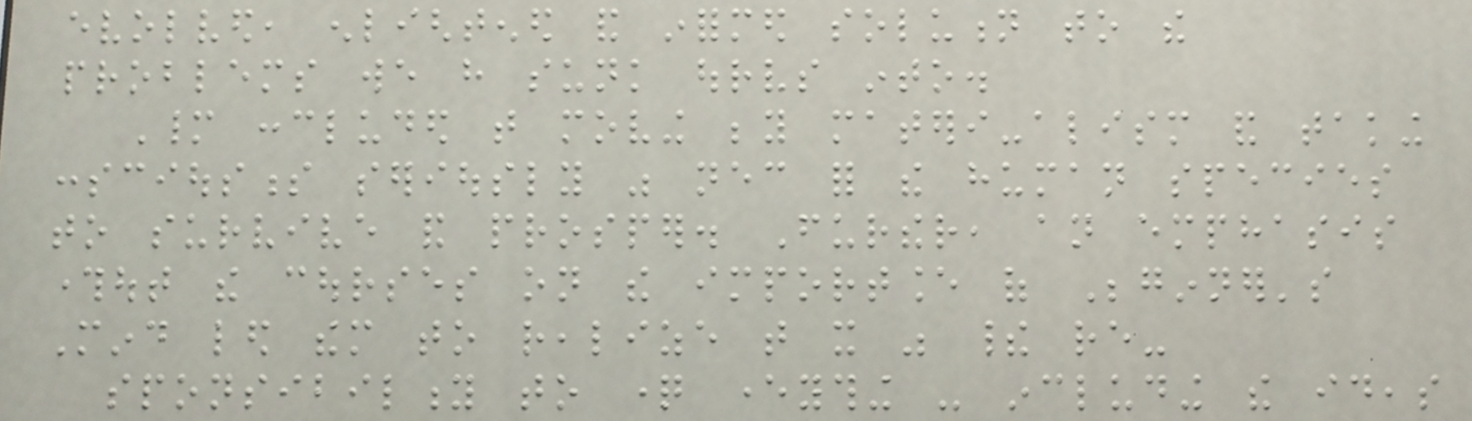evolved, enlightened and informed solution to the
problems we have sunk ourselves into.
Many concluded that moving beyond materi-alism and taking
consciousness seriously was necessary for the human species
to survive and prosper. Further, an emphasis
throughout the courses on the importance of Beginner's
Mind led them to realize that it was their re-
sponsibility to question everything - including the ideas
